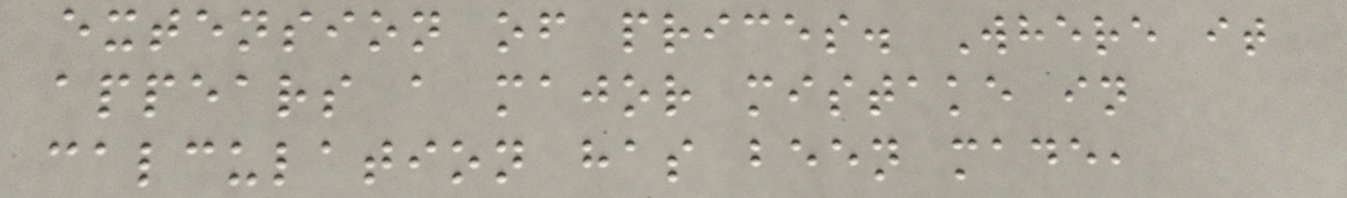extension of prices. Where it
appears a major mistake in
calculation has been made,
